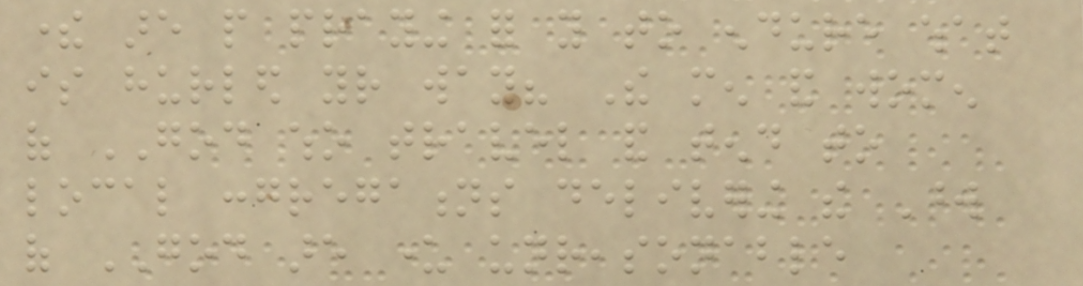there are people praying for you to endure what
is hurled your way? The men and women
of GOD who travel and tend to
local congregations delivering the Word
of GOD are under unreasonable
